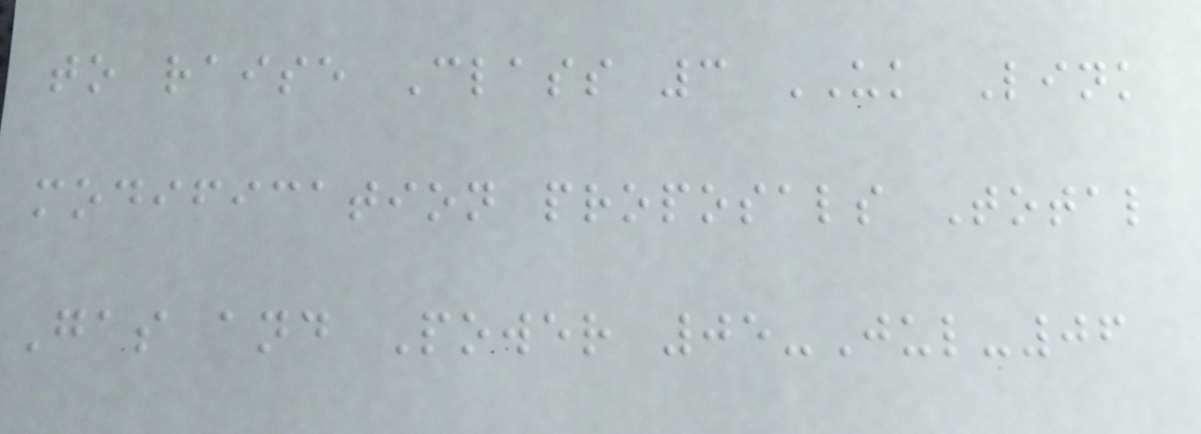to raise Class 3 UK Link
modification proposals Total
Gas and Power 05-Jul-06
